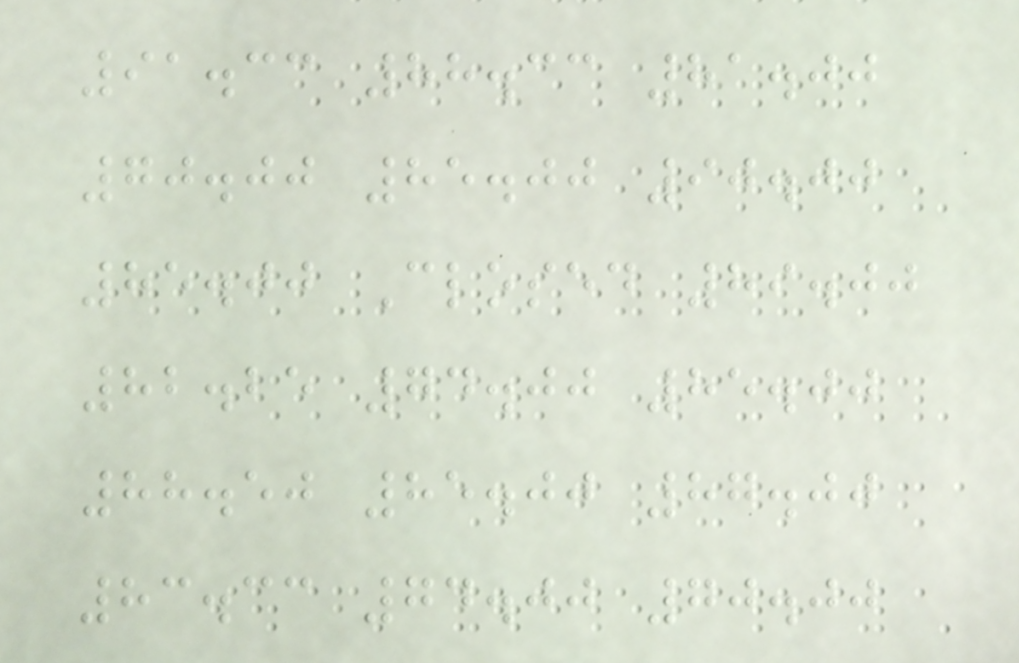91.33 88.33 81.00
70.00 85.00 90.00
85.00 Closed 89.00
82.25 74.00 85.00
88.50 85.00 87.00
83.33 74.00 70.00
